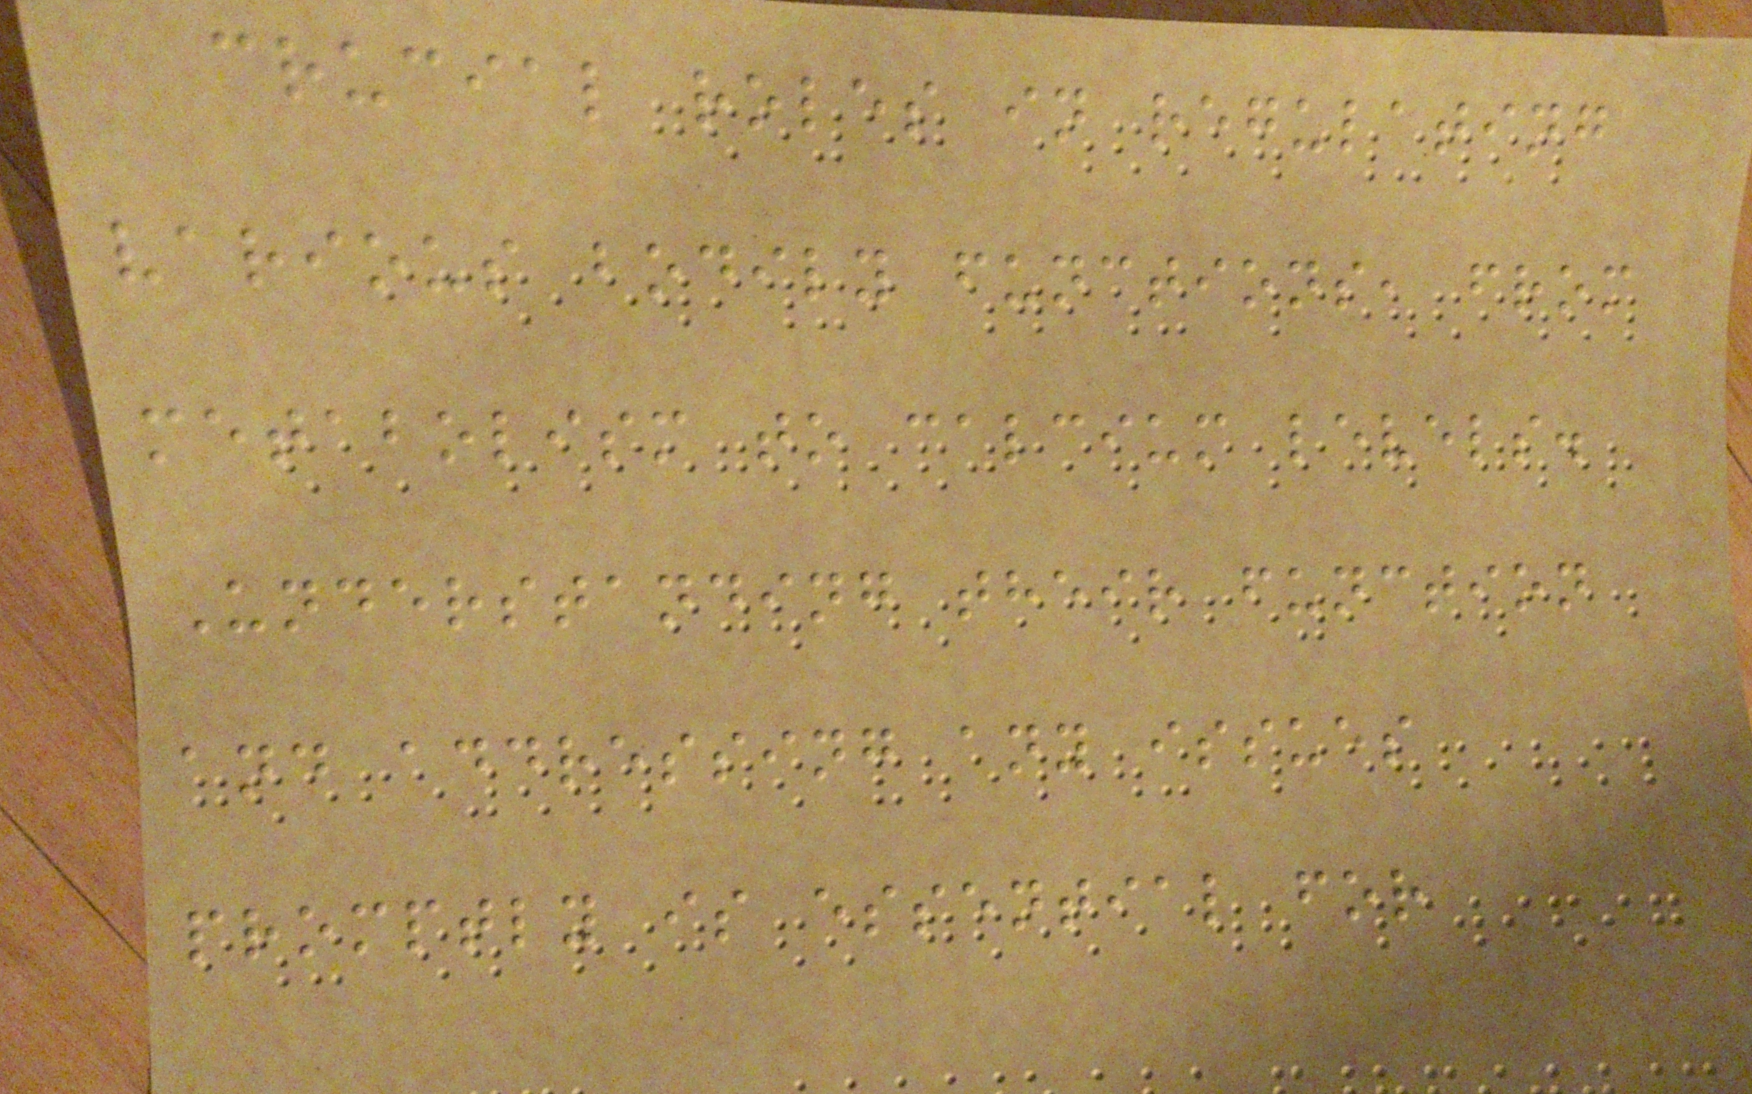crucial roles in regulating
various bodily functions, from
metabolism to calcium levels.
Understanding their function
and addressing any issues
promptly is essential for
